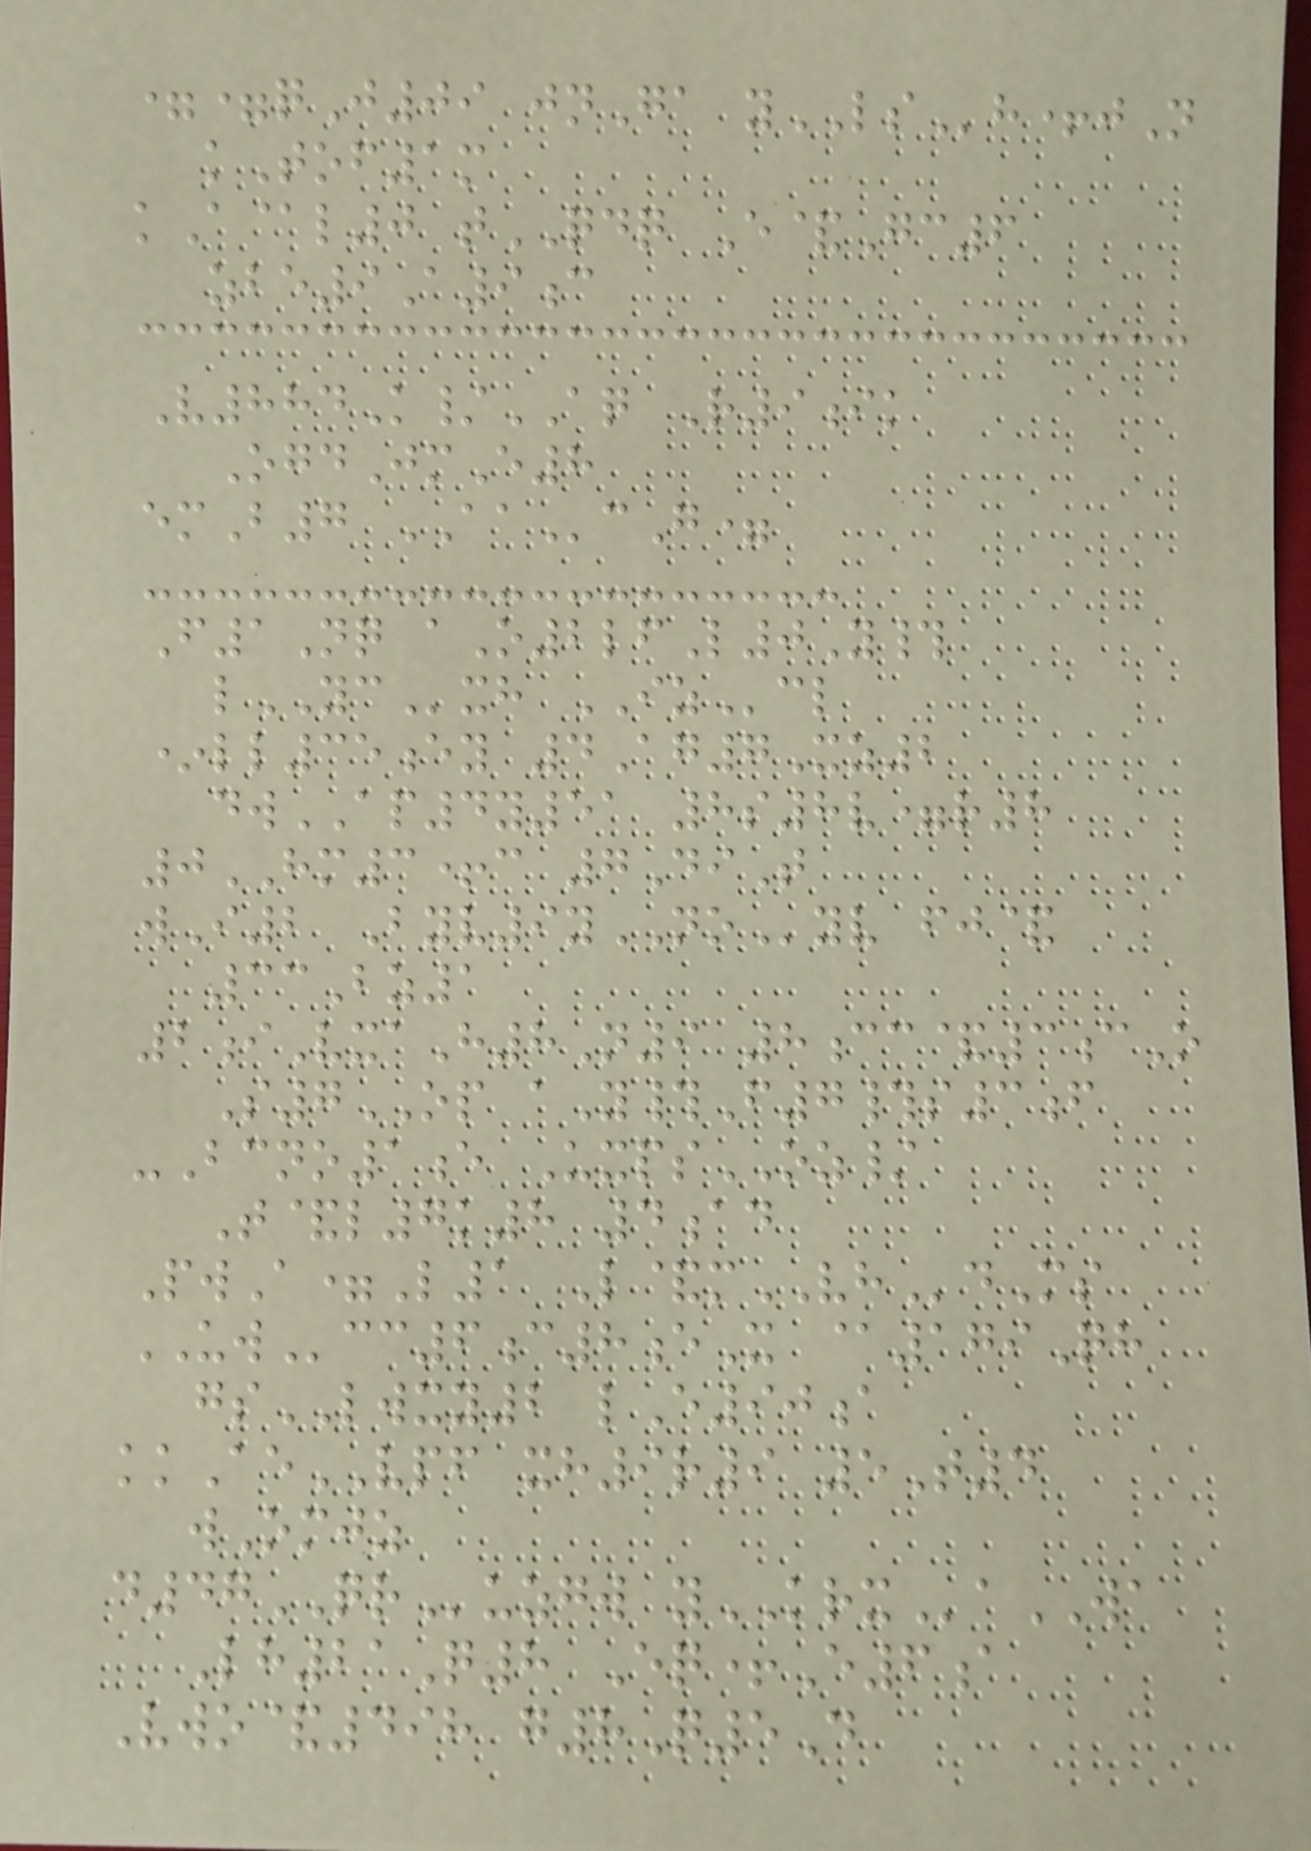==qJ09 jnGa yLSh+jN
kTof1m
kA@l0 tQDQ E&Gc6
zbe9A9c
V884K/AQ R9ik
OgdJmE8
emB7 AAcG=
F1Nq aO2lfL0Y#
lYCxh IZcl
*ll35ey 4Ag7Xz2
dwAP4y51 8s8v=r8
0HM3+c 7DiT
wI2 Byv9yNOyv fj&
33Bz1
2iVxaH8N9 8cc&3cO
S7OP aY#F7#s3f
-Bcno1e UxpsOZ/
T&l7k8 4ad
PwA=L1 L&mVHdMs
UWcc6c8eX @179Qh
gsLWXY2 lE90a
kkAeVPF xh9r9 5T4
wOmjz
d47QRuzgw yKRXaWA
Lh21Q8 Eq+E6a
Vwo&498 g8Q5D
